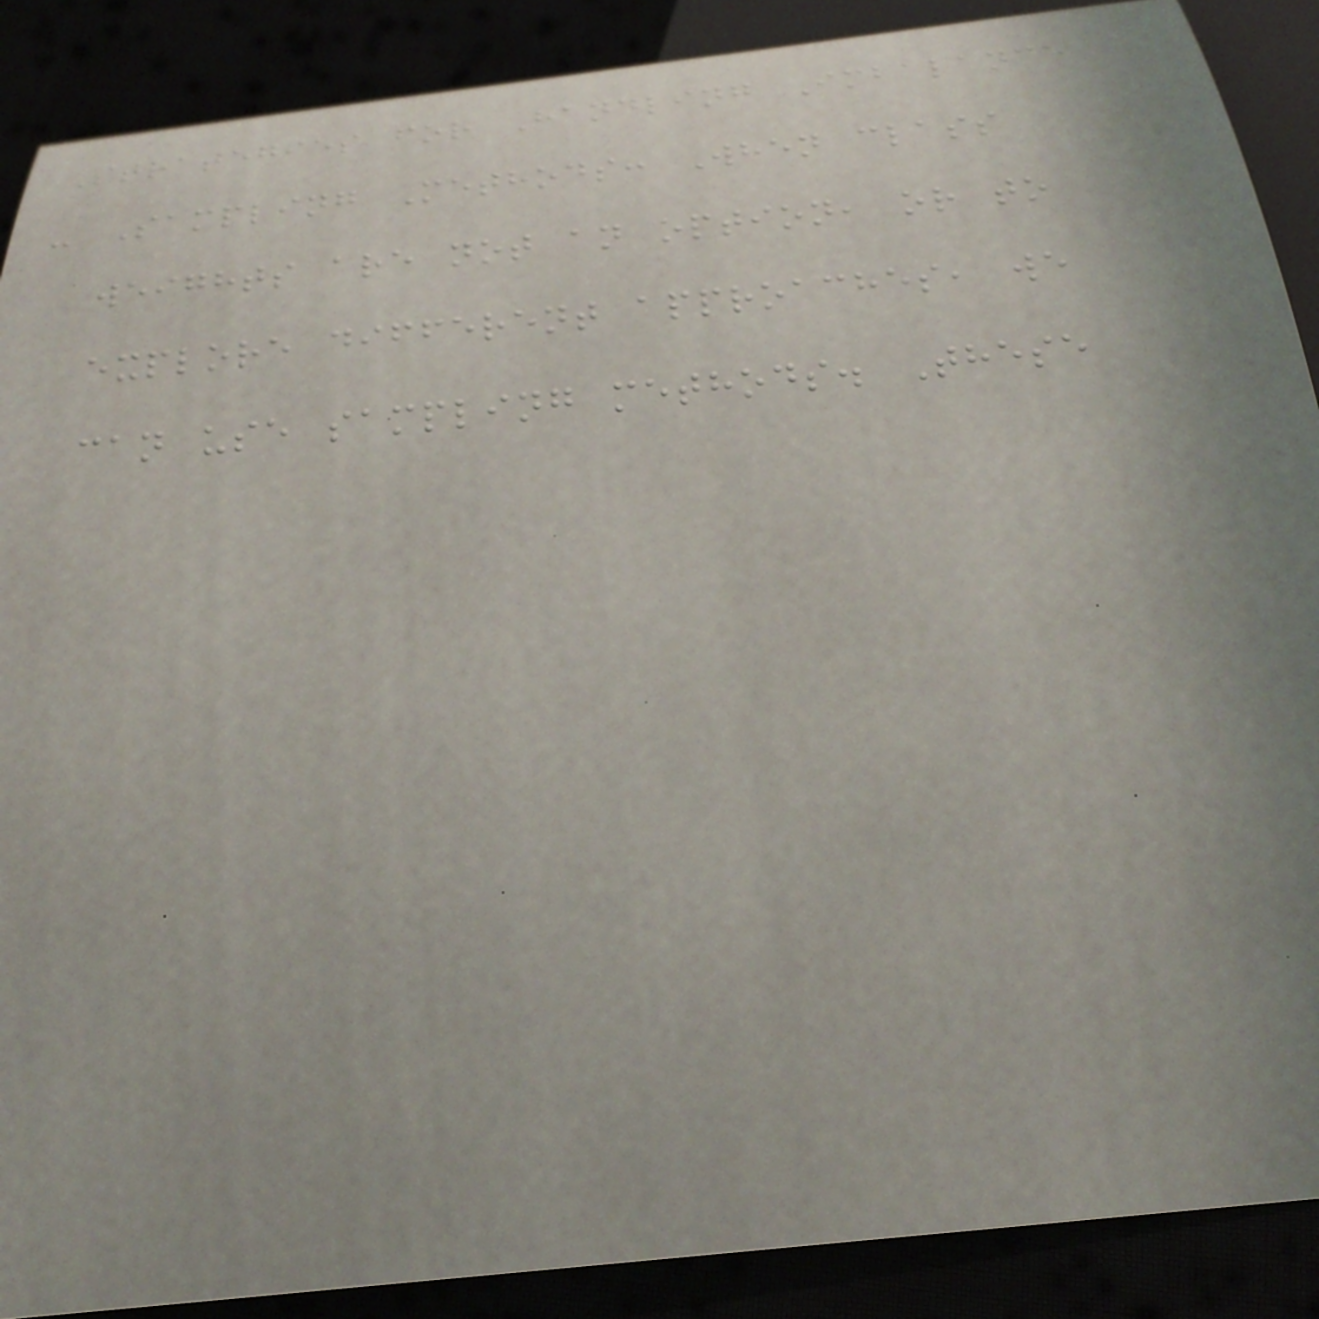Strategies for Handling Imbalance
- Sampling Methods: When class
weights are not an option, or to
explore different approaches, we
can use sampling methods. These
